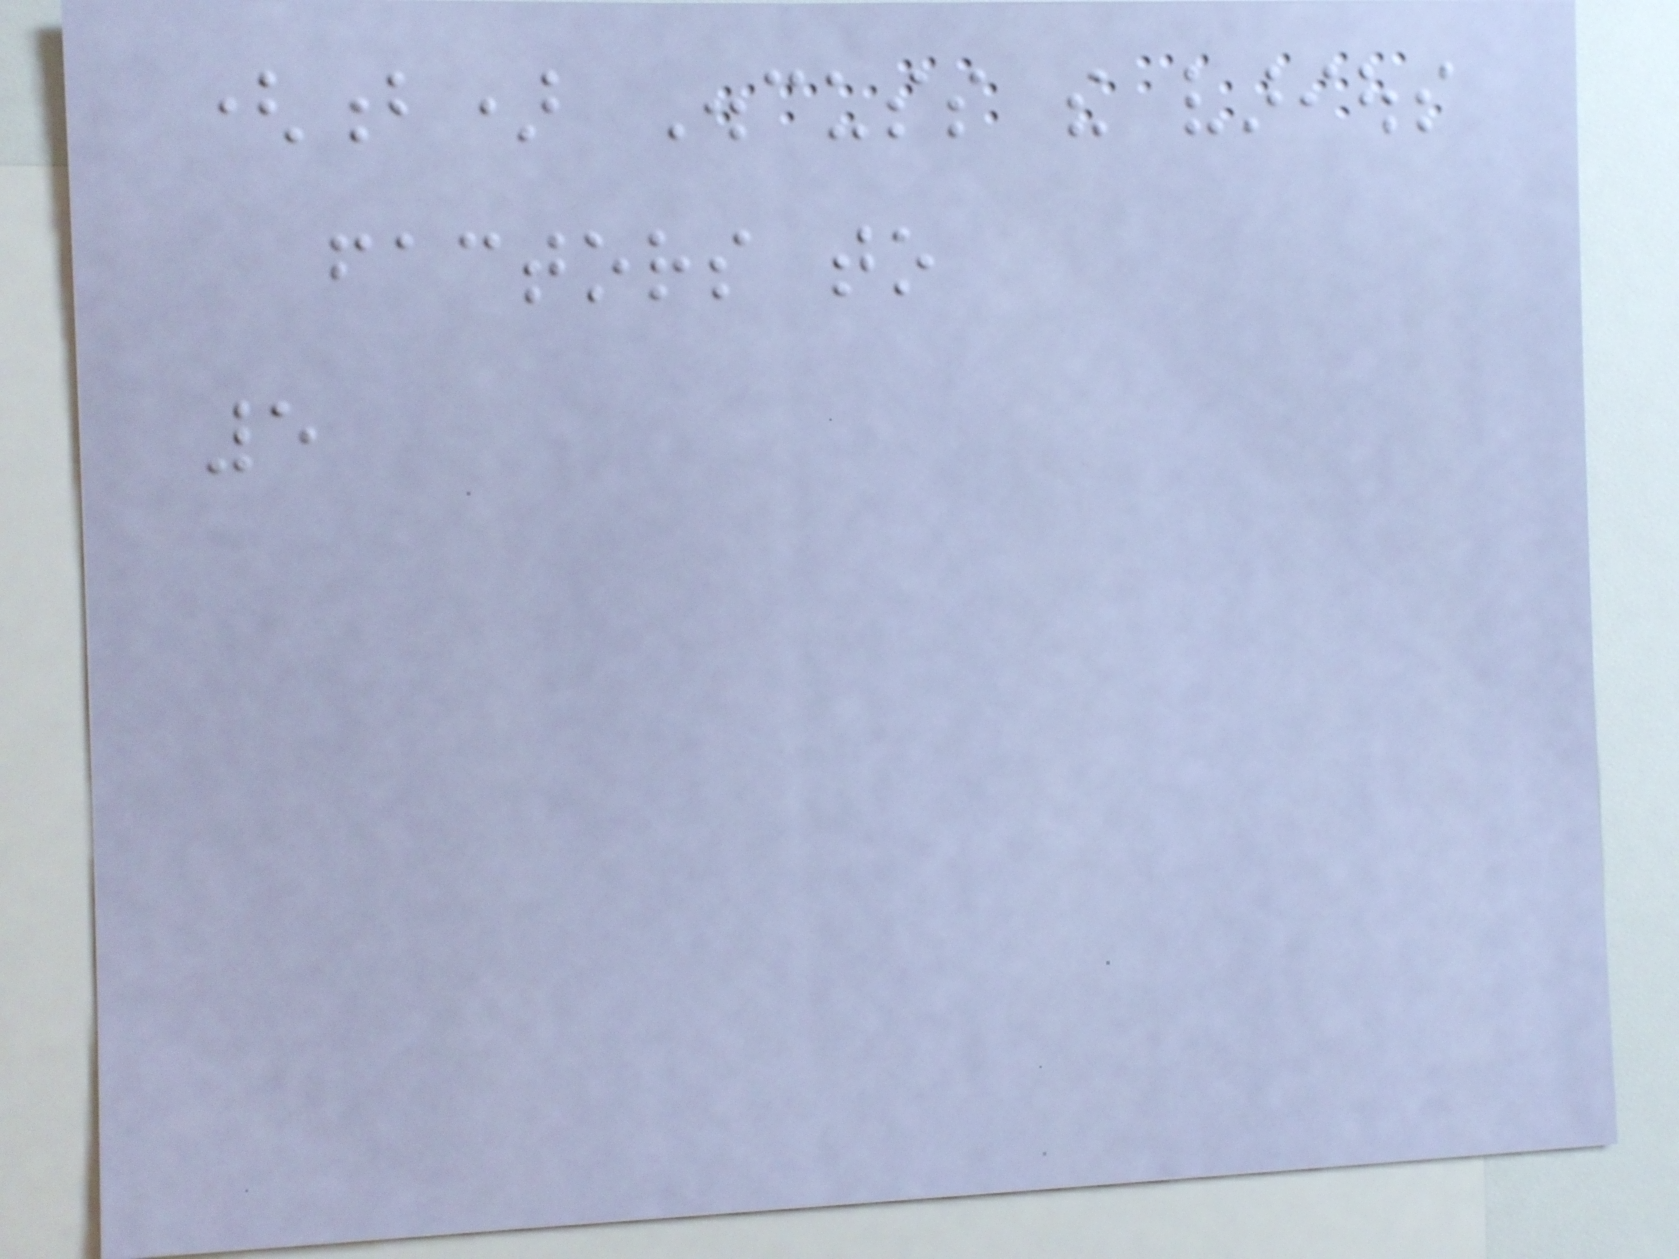(b) Discuss the various
factors to
5
